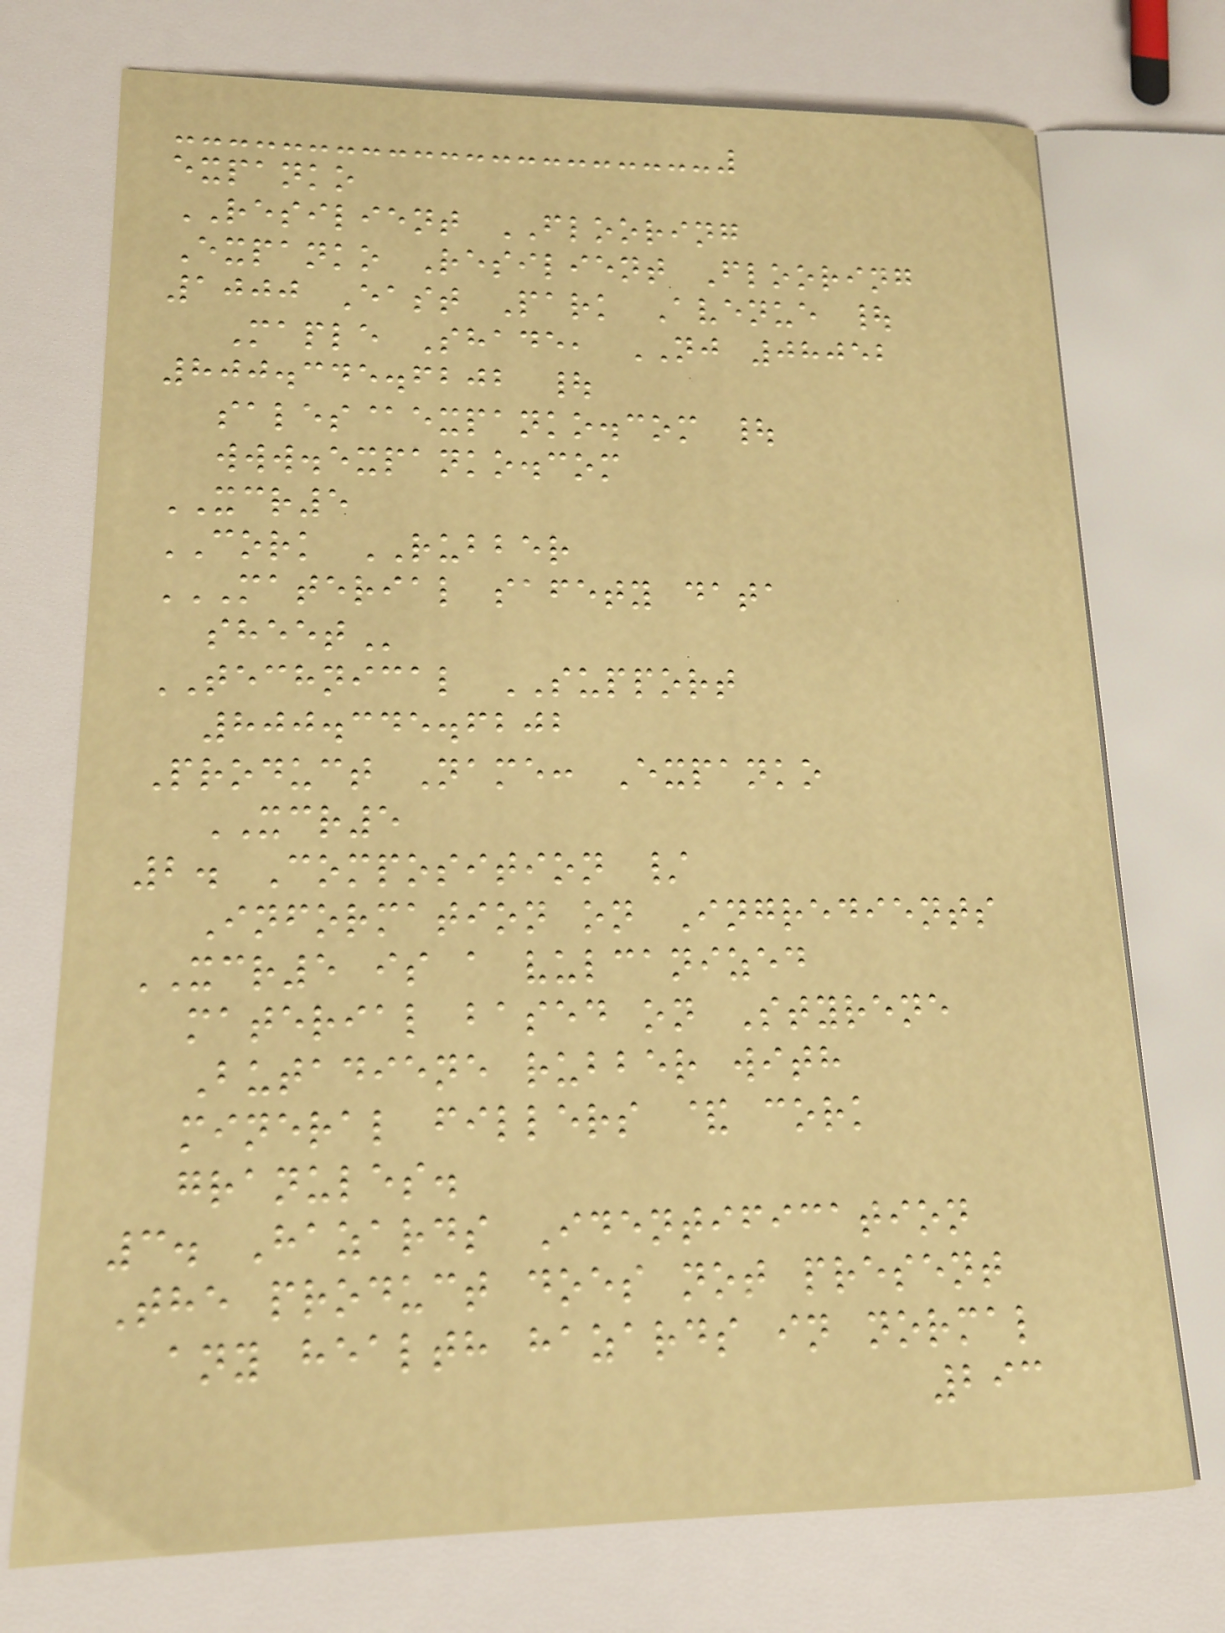expanko
RESILIENT FLOORING
Expanko Resilient Flooring
1000 East Park Avenue |
Maple Shade, NJ 08052
800.345.6202 |
sales@expanko.com |
www.expanko.com
XCR5
CORK RUBBER
MATERIAL SAFETY DATA
SHEET
TECHNICAL SUPPORT
800.345.6202
Product Name: Expanko
XCR5
2. Composition /
Information on Ingredients
XCR5 is a vulcanized
material based on Styrene
Butadiene rubber with
mineral fillers & cork
granules.
3. Hazards Identification
The product does not present
any health hazards in normal
293
